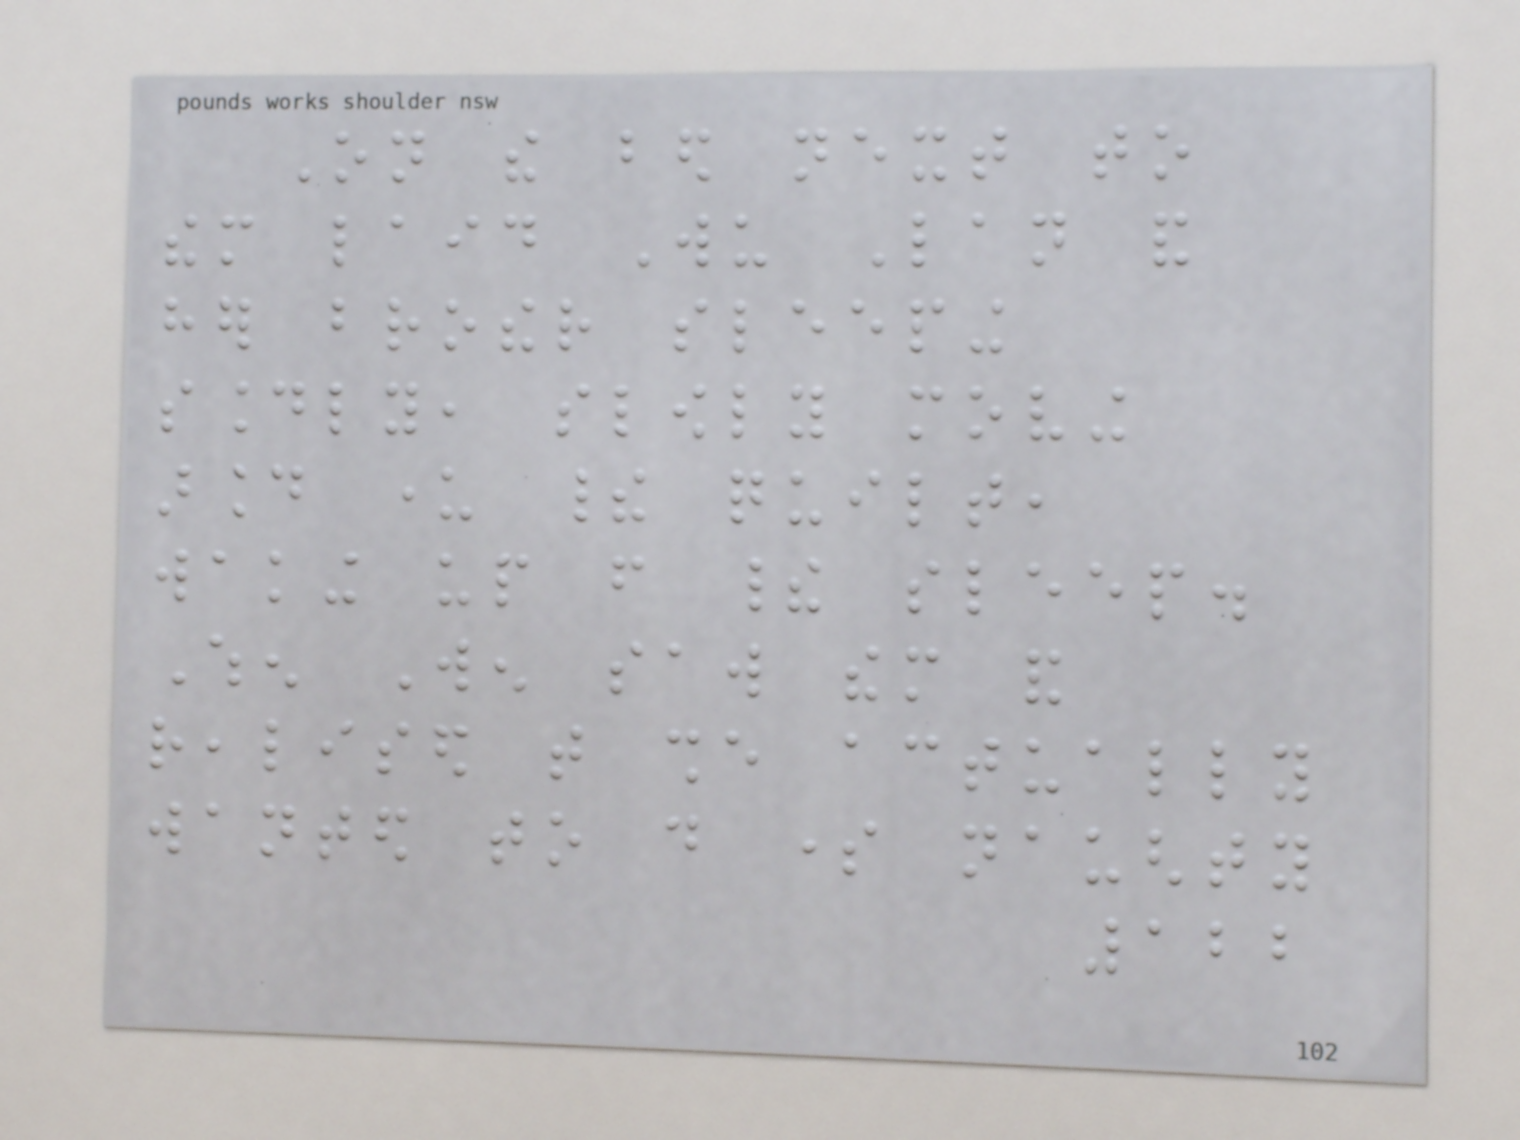On the bed next to
them laid Wu Lan and
her brother sleeping
soundly, slowly moving
around under their quilt,
waking up from their sleep.
When Wen saw them and
realised that she actually
wanted to do some naughty
122
